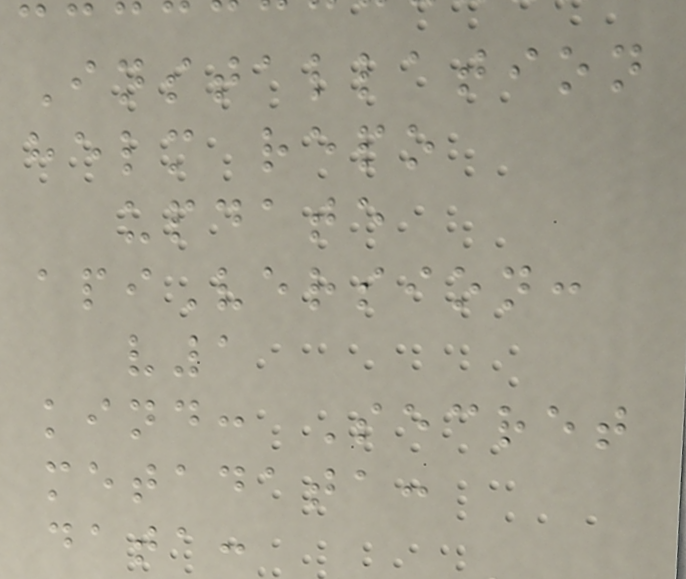Installation
helm repo
update
apiVersion:
v1
kind: Secret
metadata:
data:
